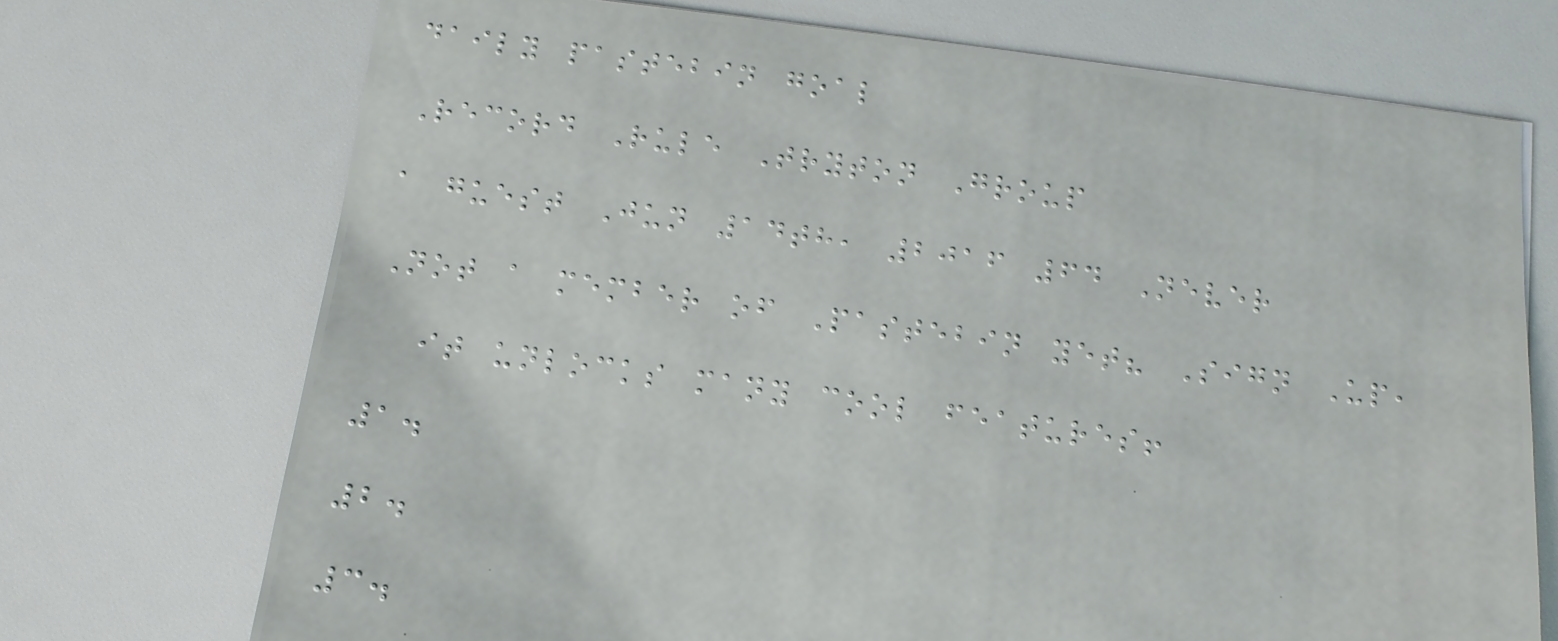daily pastebin goal
Record Rule Tryton Group
a guest Jun 14th, 2016 64 Never
Not a member of Pastebin yet? Sign Up,
it unlocks many cool features!
1.
2.
3.
